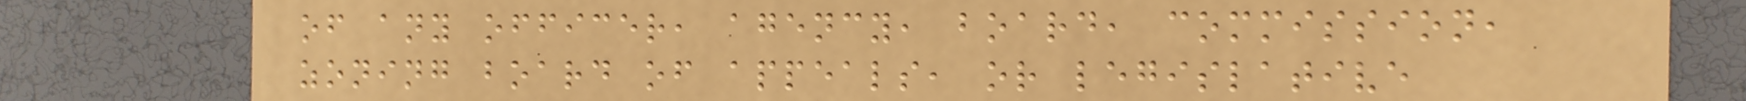of any officer, agency, board, commission,
zoning board of appeals, or legislative
